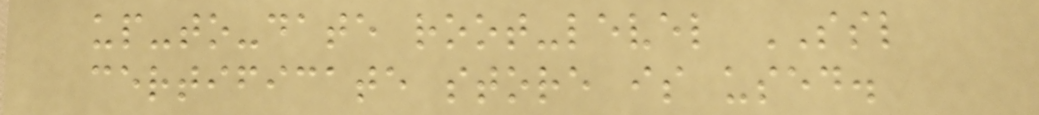up-to-date root-level SSL
certificate store is used.
